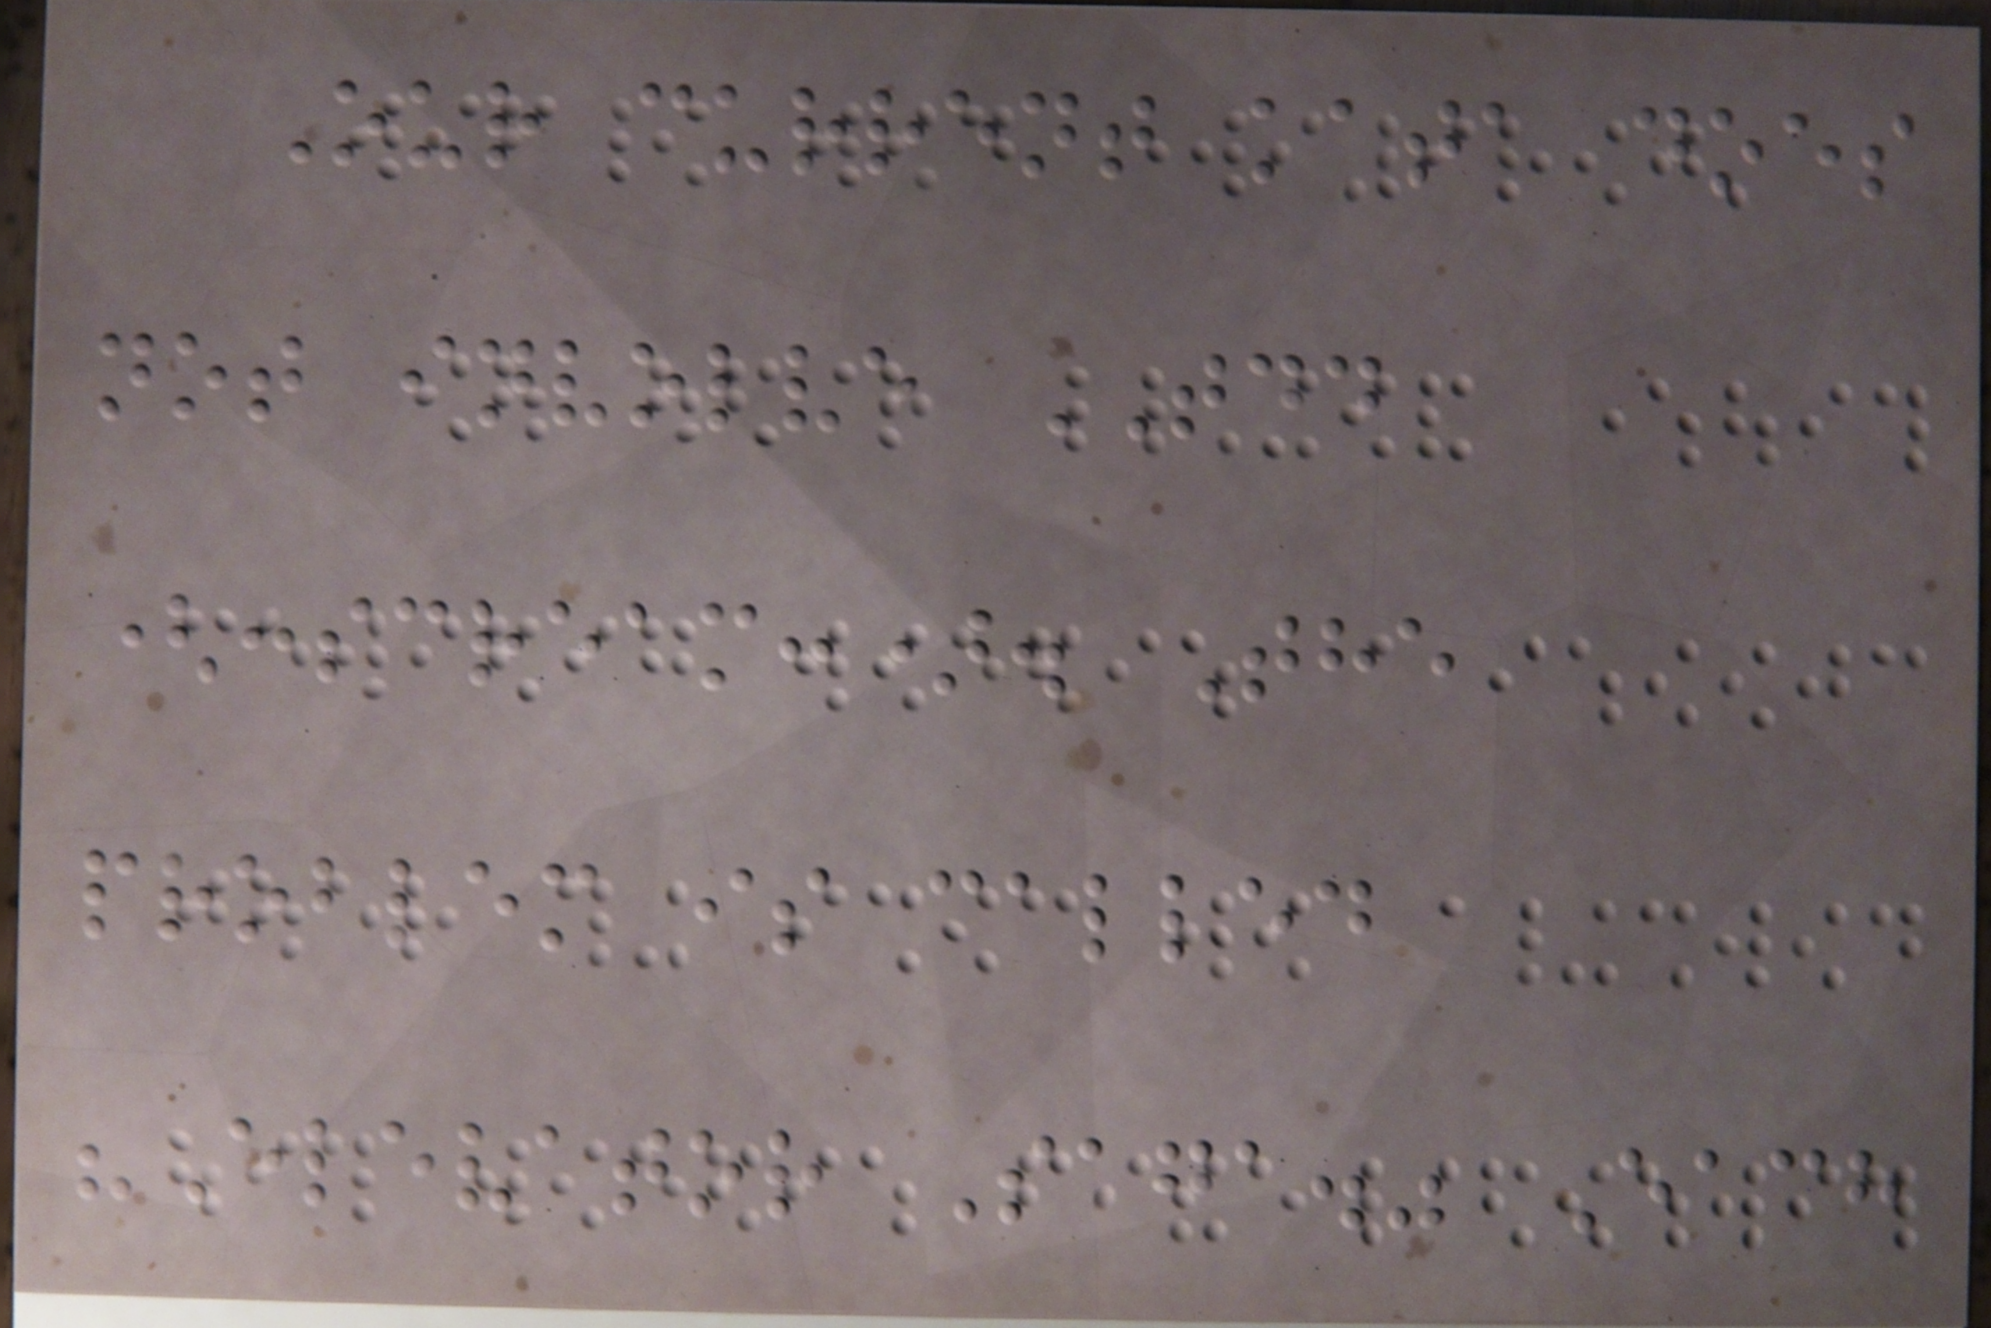Our current kata does
not involve TDD
(:scream:). The
problem is called
"Elevator Saga." Each
